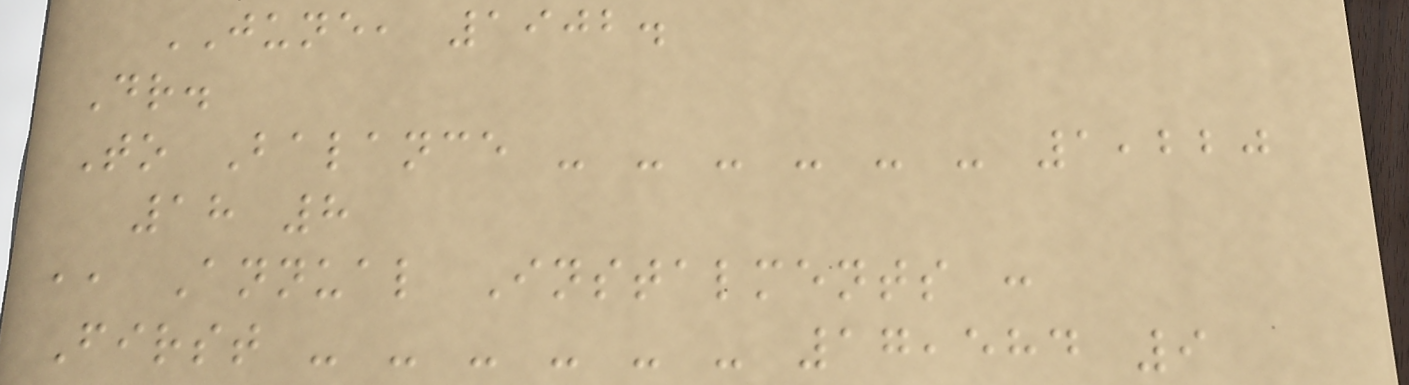JUNE, 1902.
Dr.
To Balance - - - - - - 1,220
18 8
,, Annual Instalments :
First - - - - - - 17,584 9
